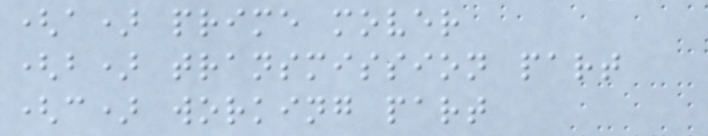(a) prime mover
(b) transmission part
(c) working part
